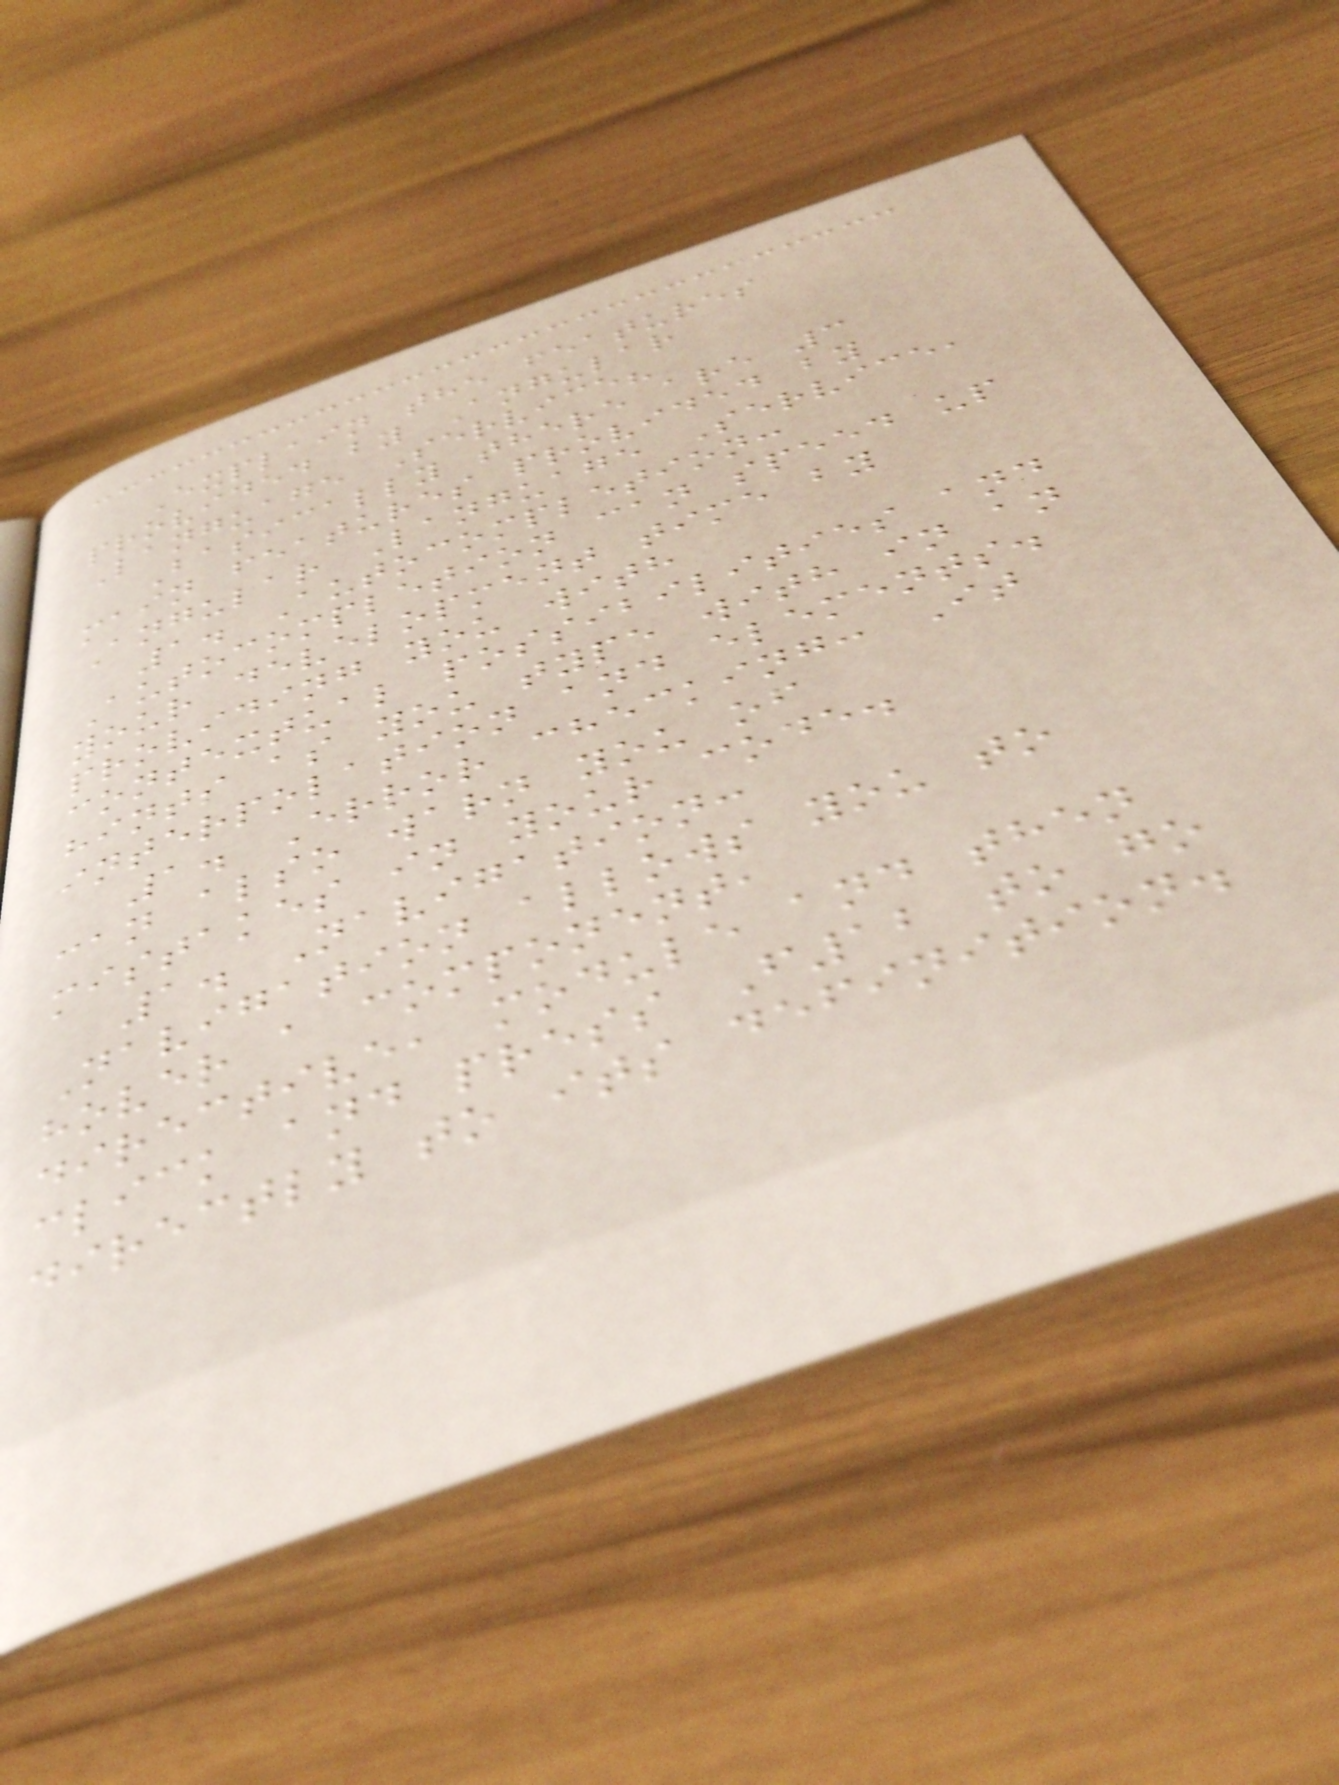Explain the features
provided by Angular
Language Service?
Basically there are 3
main features provided by
Angular Language Service,
1. Autocompletion:
Autocompletion can speed up
your development time by
providing you with
contextual possibilities and
hints as you type with in an
interpolation and elements.
1. Error checking: It
can also warn you of
mistakes in your code.
1. Navigation:
Navigation allows you to
hover a component,
directive, module and then
click and press F12 to go
directly to its definition.
